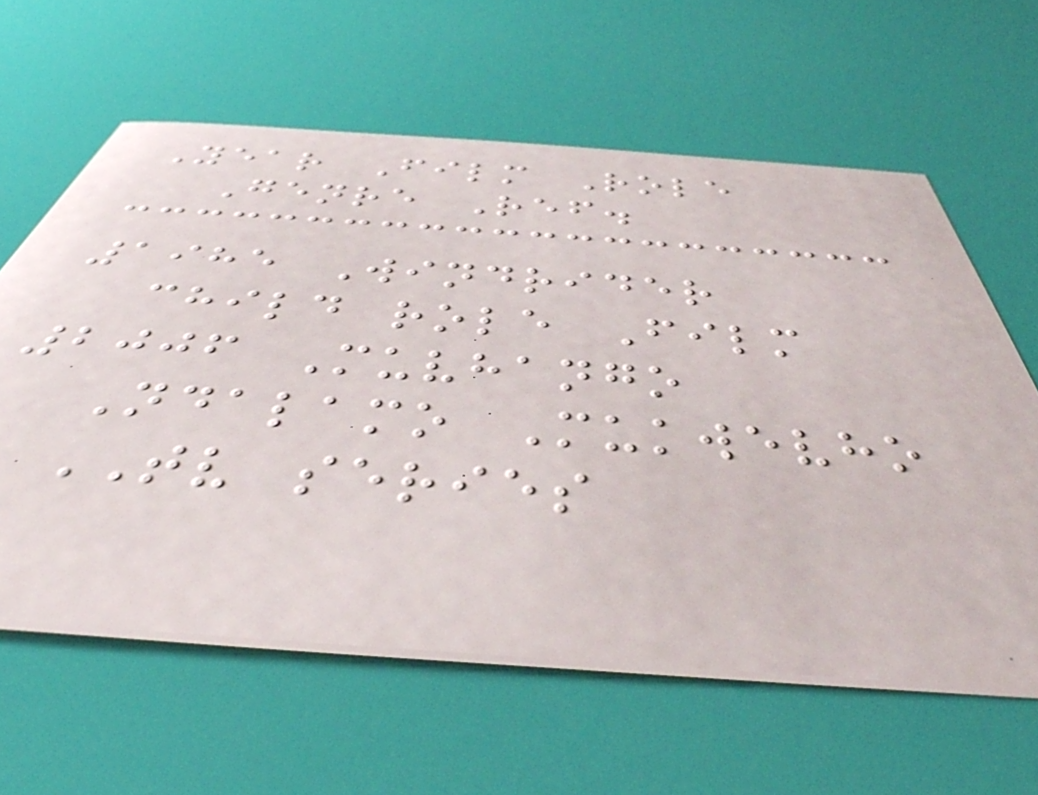Year Film Role
Genre Ref.
1985 Windrider
child role Film
2006 Muvhango
Ndalamo Mukwevho
TV series
